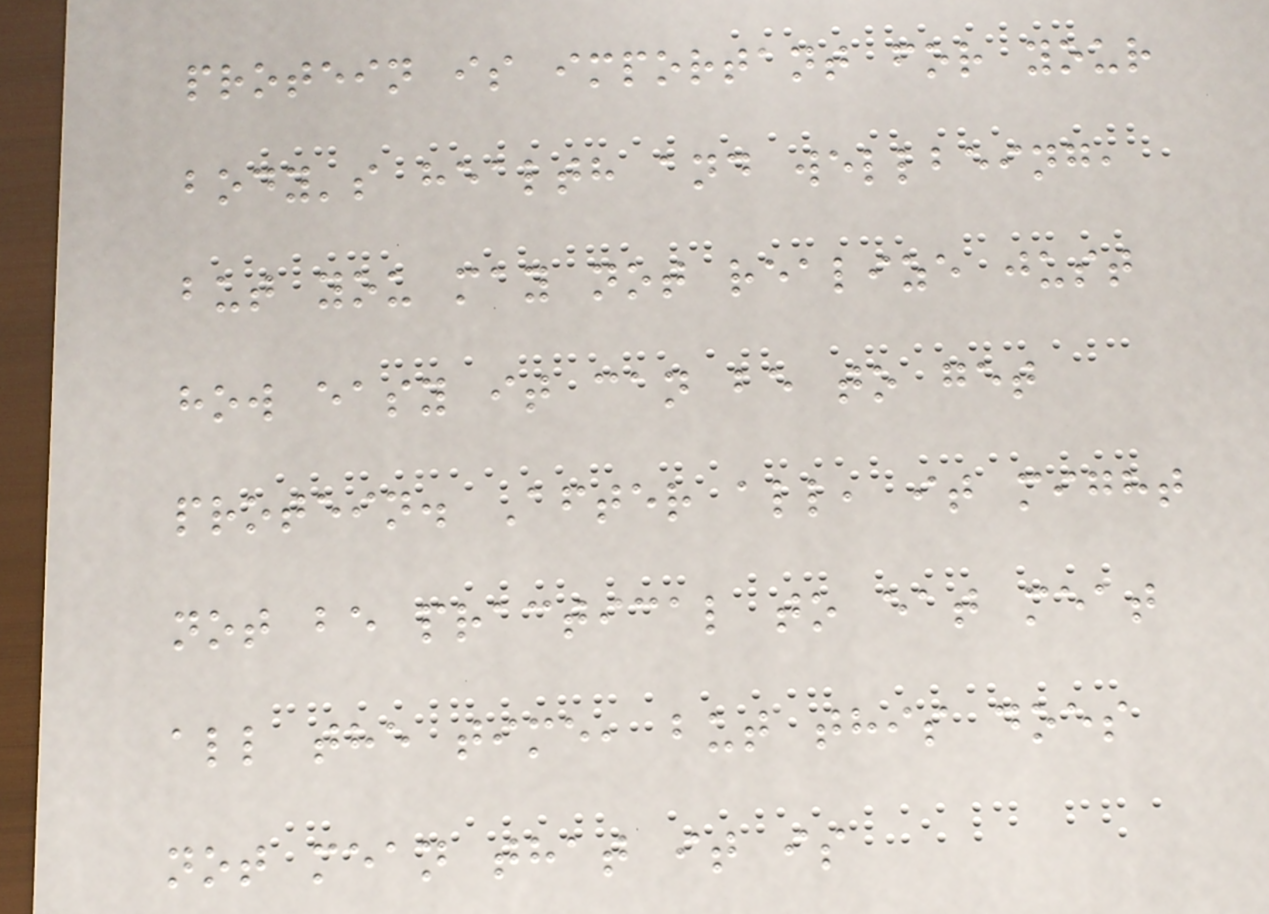protein is important for your
body's health and wellbeing,
but you may not realize just
how easy it can be to get
protein. After all, it might
not be practical to eat meat
all the time, but this does
not mean that it is
